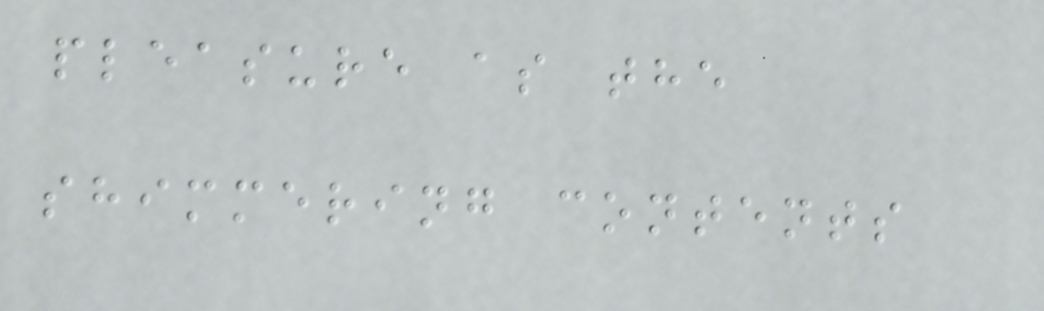pleasure as the
shimmering contents
